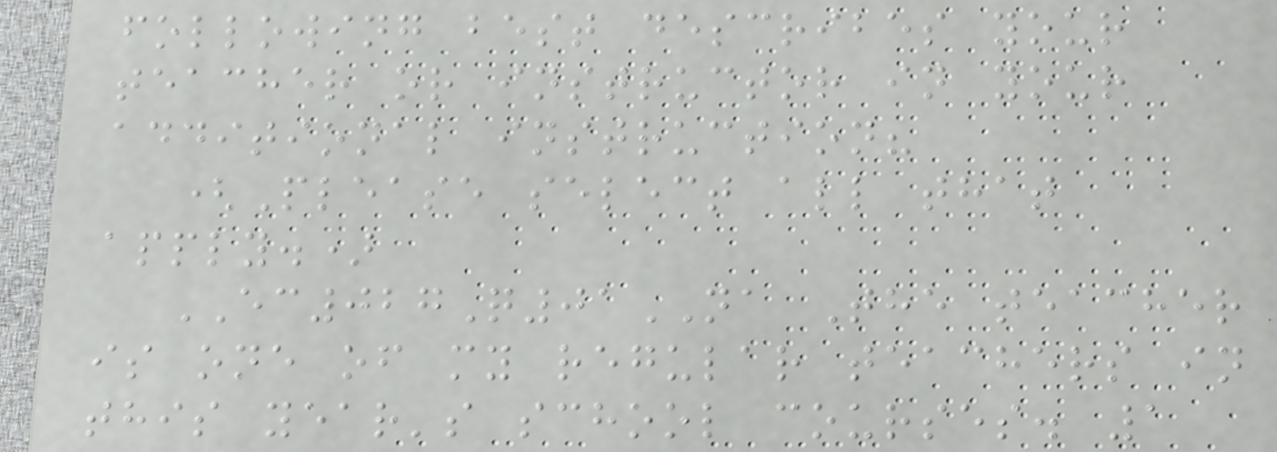following best describes your
teacher or instructor in your
additional instruction?
(Please select all that
apply.)
EC027Q01NA The teacher
is one of my regular teachers in
this year's school courses. 1
